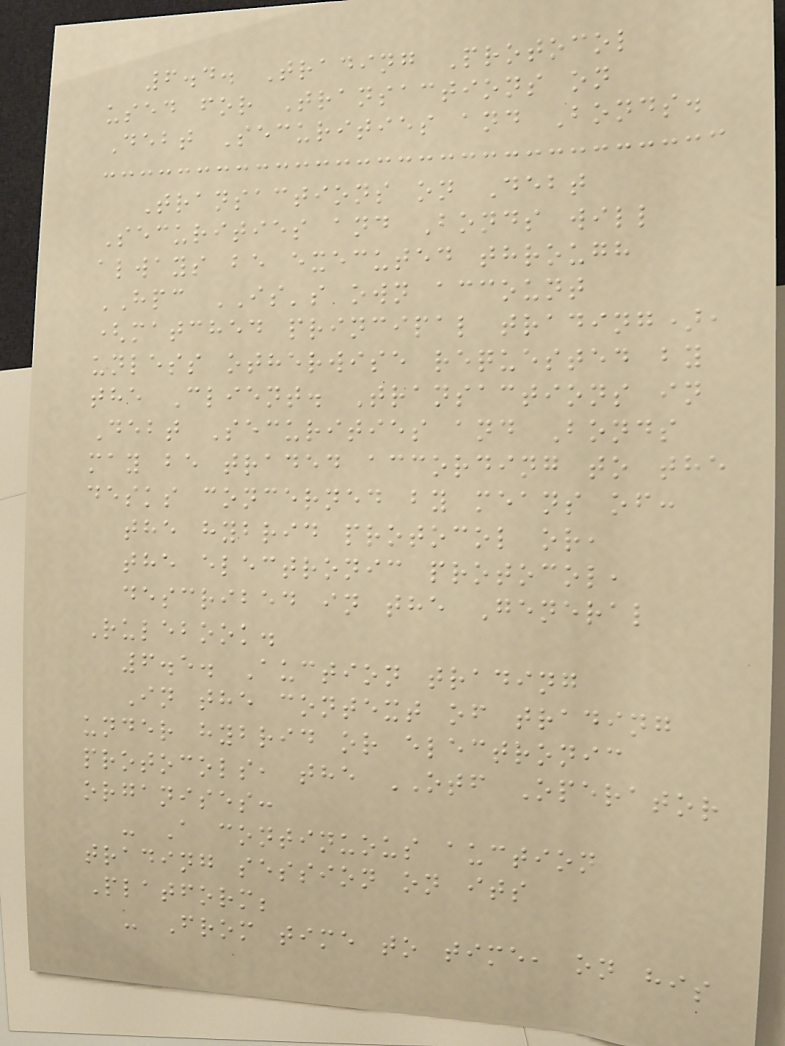6.4. Trading Protocol
used for Transactions on
Debt Securities and Bonds.
Transactions on Debt
Securities and Bonds will
always be executed through
HPC IS's own account
(matched principal trading),
unless otherwise requested by
the Client. Transactions in
Debt Securities and Bonds
may be traded according to the
desks concerned by means of:
the hybrid protocol or,
the electronic protocol,
described in the General
Rulebook.
6.5. Auction trading
In the context of trading
under hybrid or electronic
protocols, the OTF Operator
organises:
- A continuous auction
trading session on its
Platform;
- From time to time, on his
